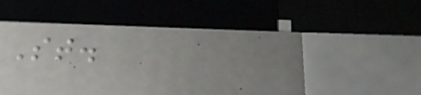St.
